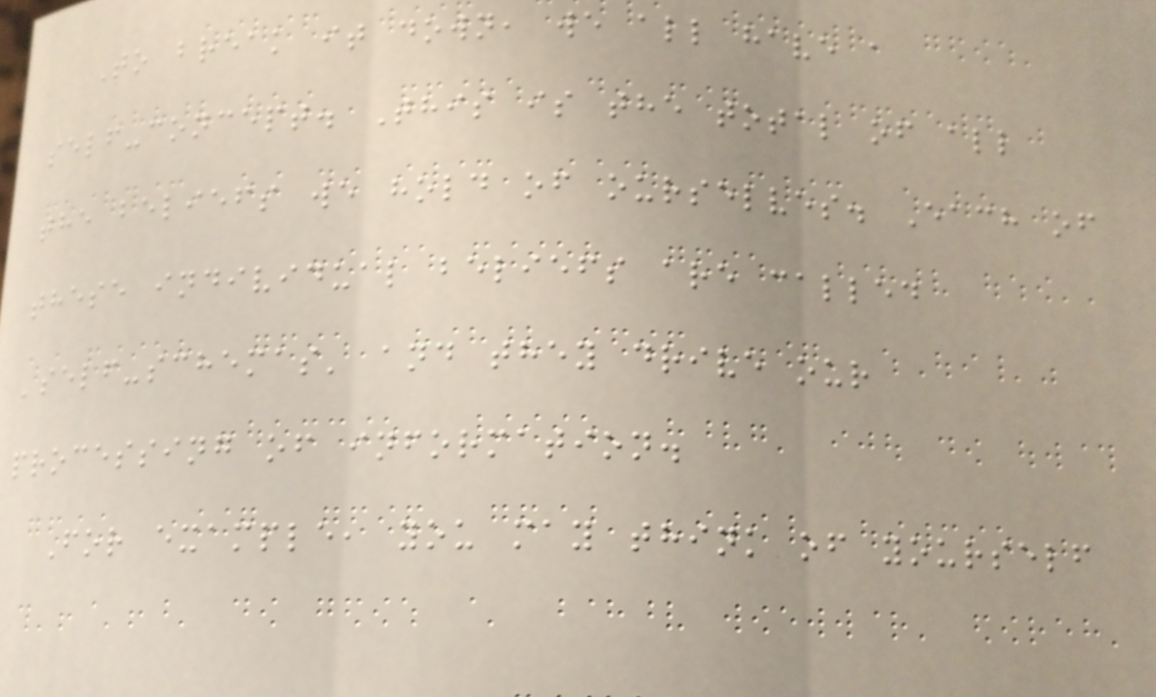To break it down, we all have a
self-concept. This is the total of all
the beliefs we hold of ourselves. Each of
these individual beliefs are called
'self-schemas' and they drive our
processing of information.
For example, you may think of yourself
